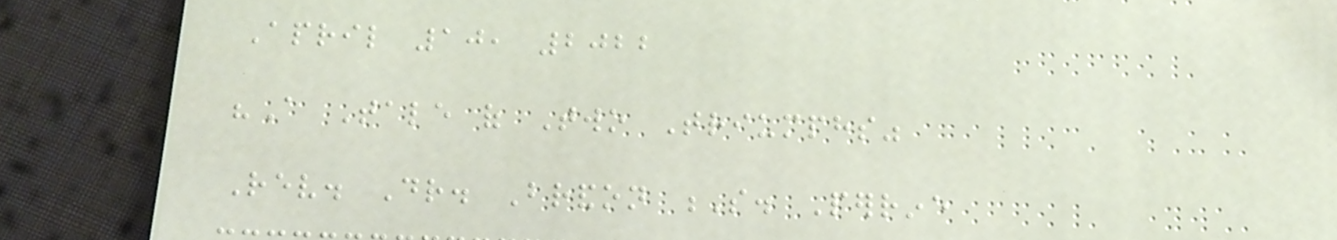April 10, 2022
"A Tale of Two Triumphs"
Rev. Dr. Brandon S. Perrine
